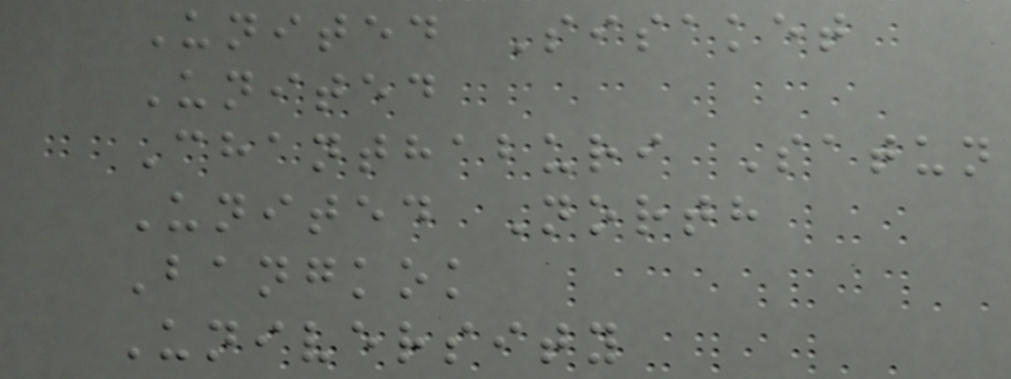United Sisaket
United
Chanthaburi Satun
United North
Bangkok
University
